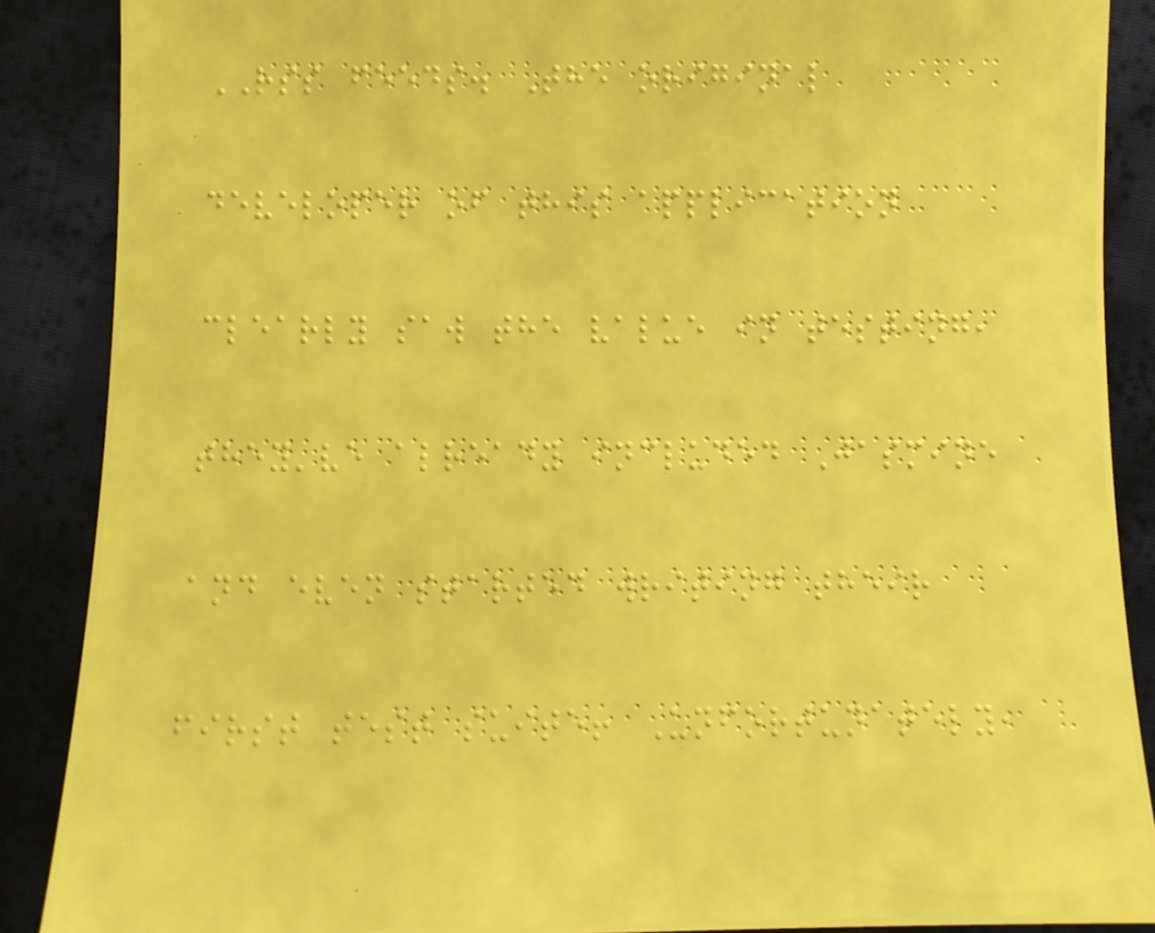RSS feeds. The original
developer of this application
clearly saw the value in testing,
they've already included Jasmine
and even started writing their
first test suite! Unfortunately,
